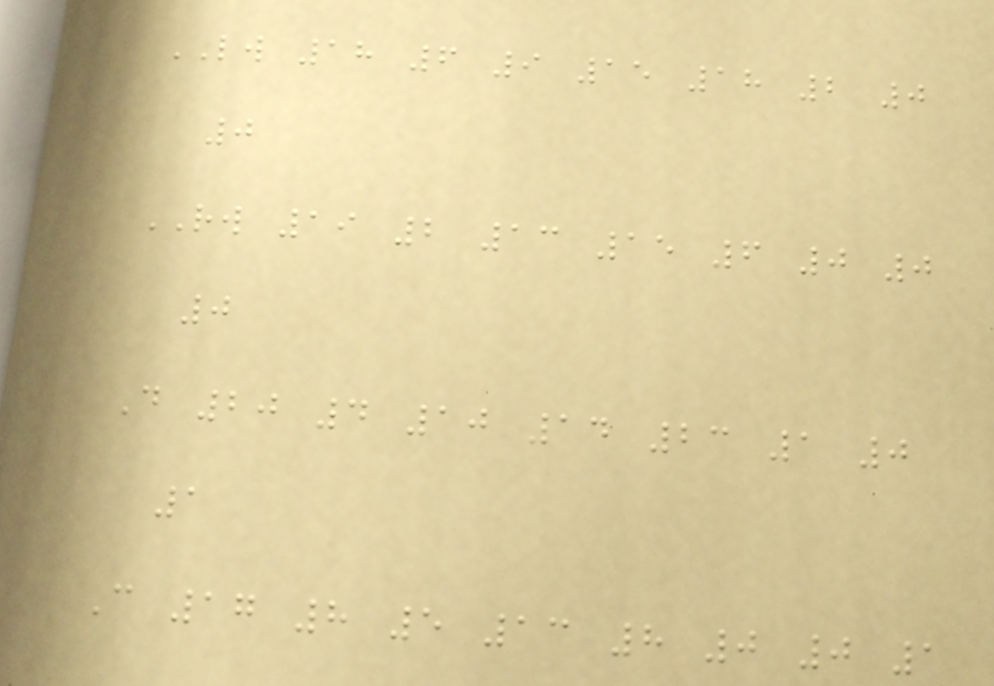LW 18 6 9 15 18 2 0
0
RW 19 2 13 15 6 0 0
0
D 20 4 10 14 23 1 0
1
C 17 8 5 13 8 0 0 1
